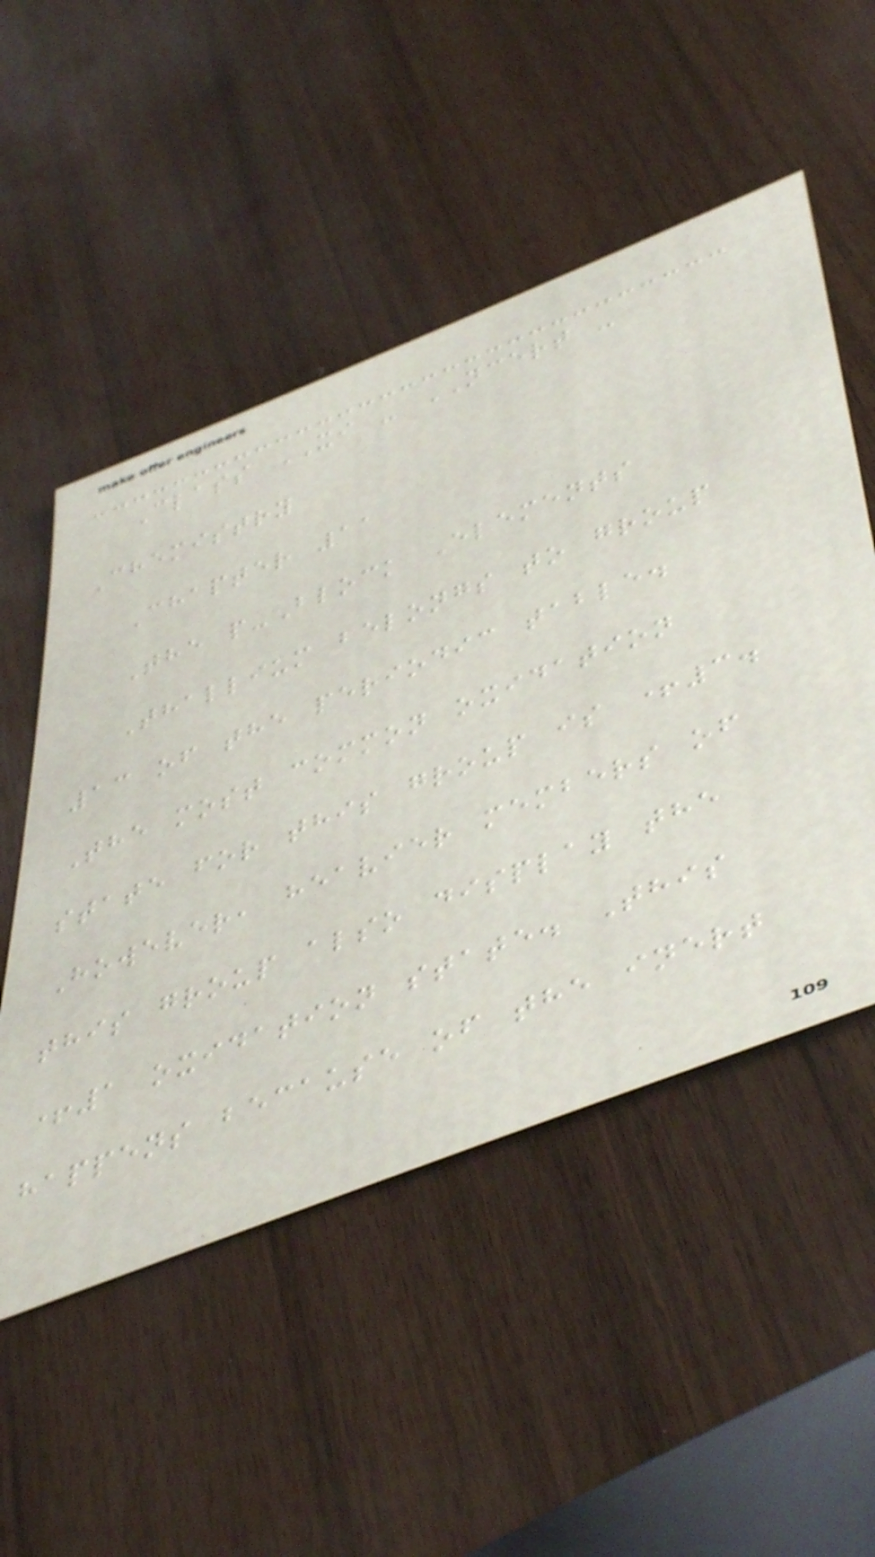Class XI - NCERT -
Chemistry
Chapter 11
The p-Block Elements
Thallium belongs to group
13 of the periodic table.
The most common oxidation
state for this group is +3.
However, heavier members of
this group also display the
+1 oxidation state. This
happens because of the inert
